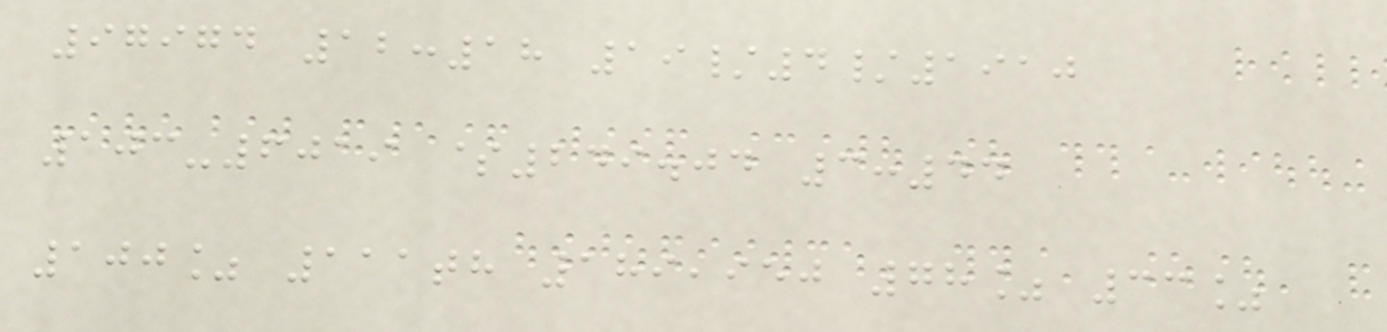97974 12:18 19/4/1910
103-6019 $249.04 3:44
100% 111th 189,950 78% 33%
